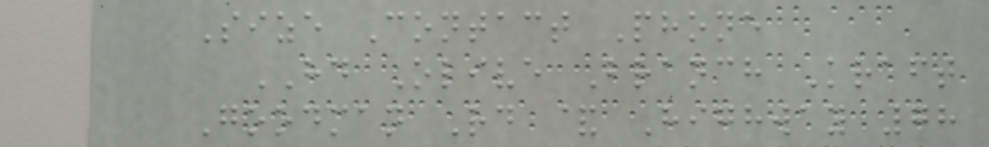Size Contact Phone
HD Olive Branch Kraft
Goodman Rd & Highway 78
